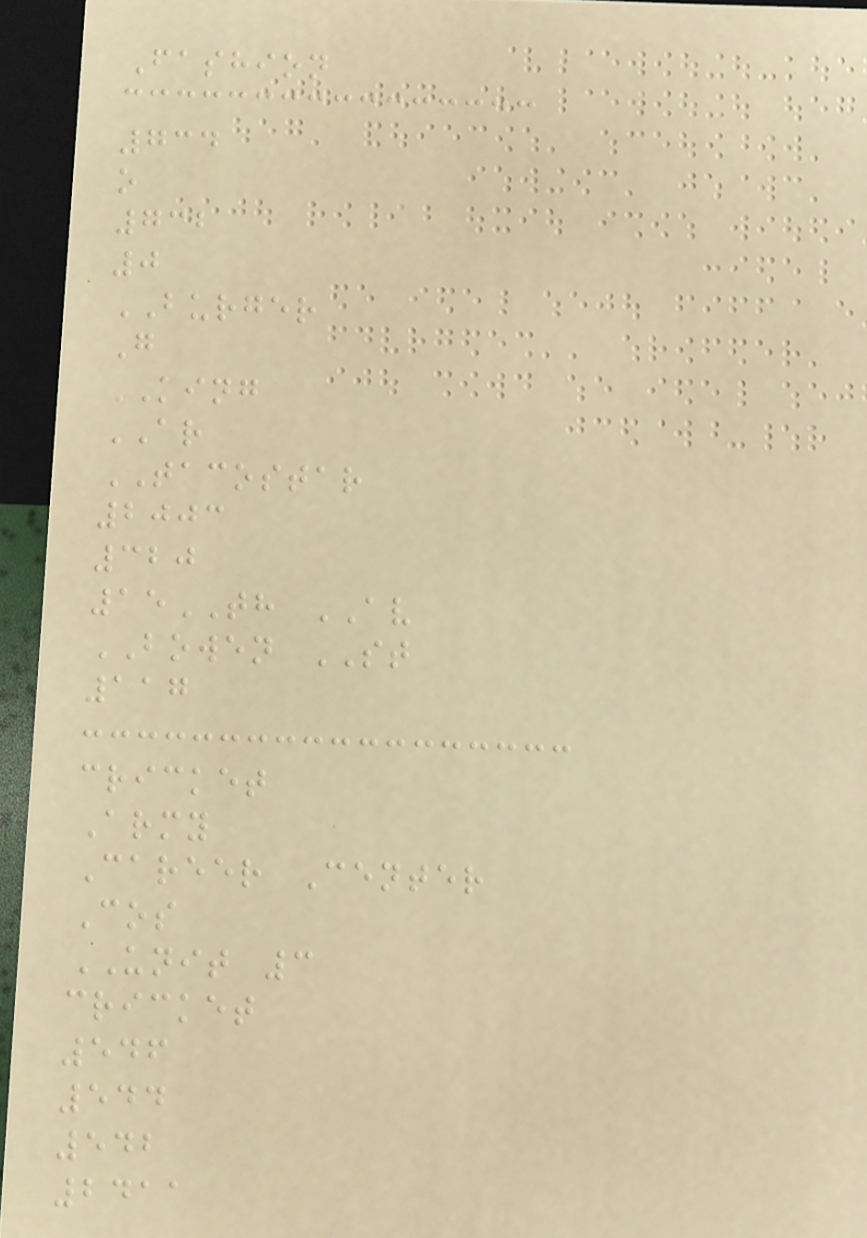Fashion
734
o
732
0
BURGER
G
KING
AR
TACOSTAR
2003
320
15TH AV
BOWEN ST
117
cricket
Army
Career Center
Cos
UNIT 3
cricket
546
544
542
2411
